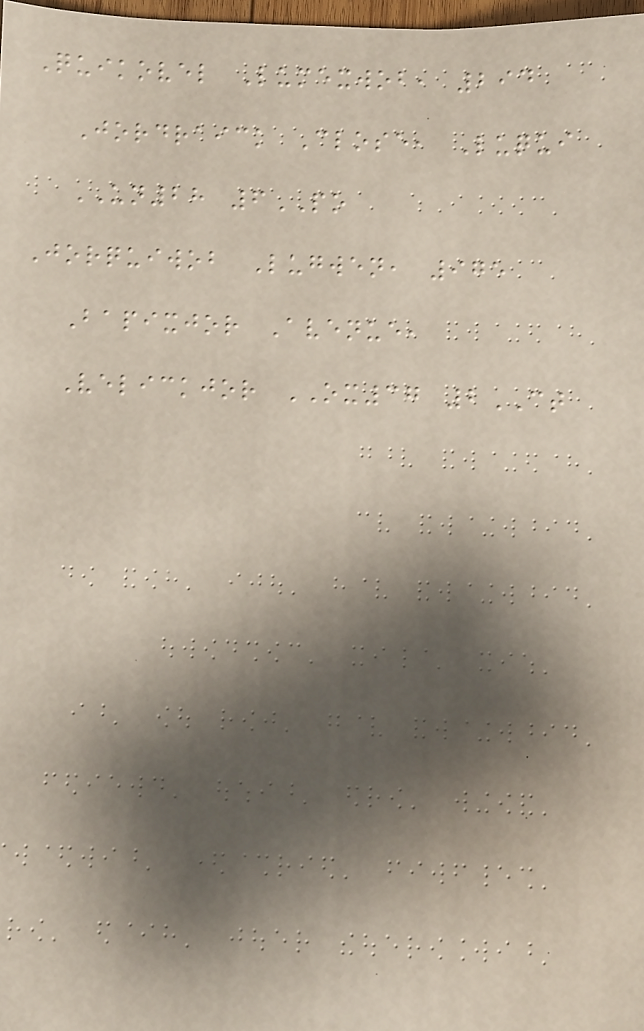Quikovel Lumexwob, 294
Jordraick Close, Luqui
UN28 6PO
Jorquiwob Lugwen, 975
Bapixjor Avenue,
Velickjor OX37 2CT
